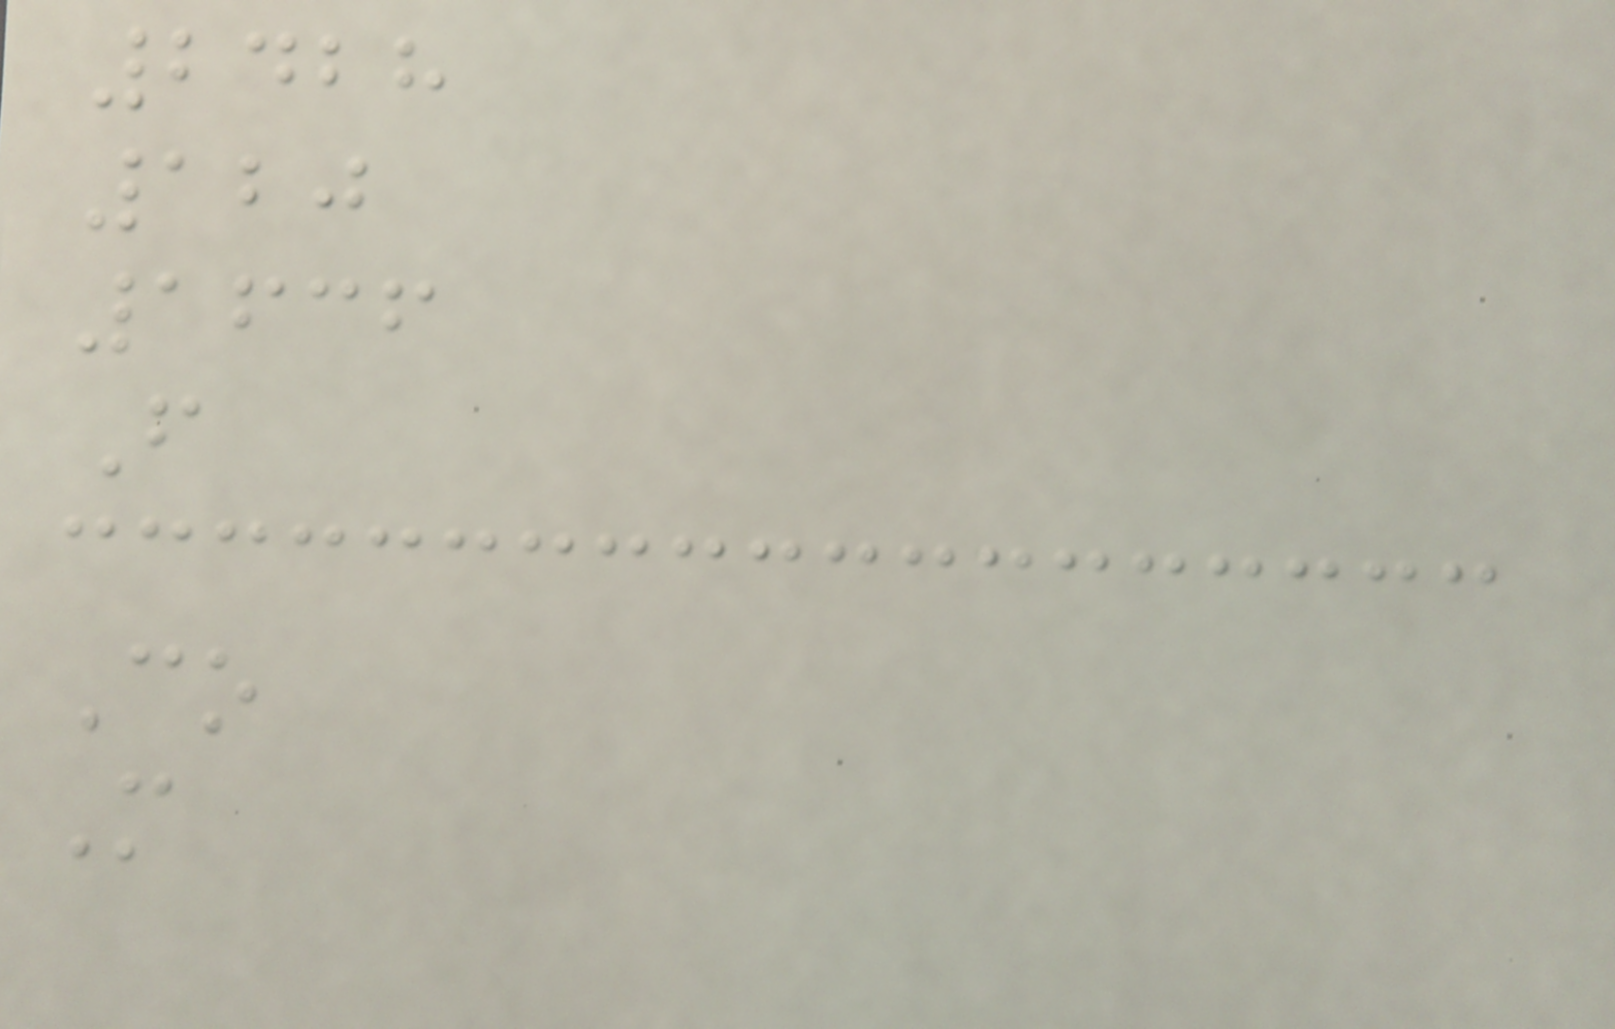2428
120
1636
F
Co
M
